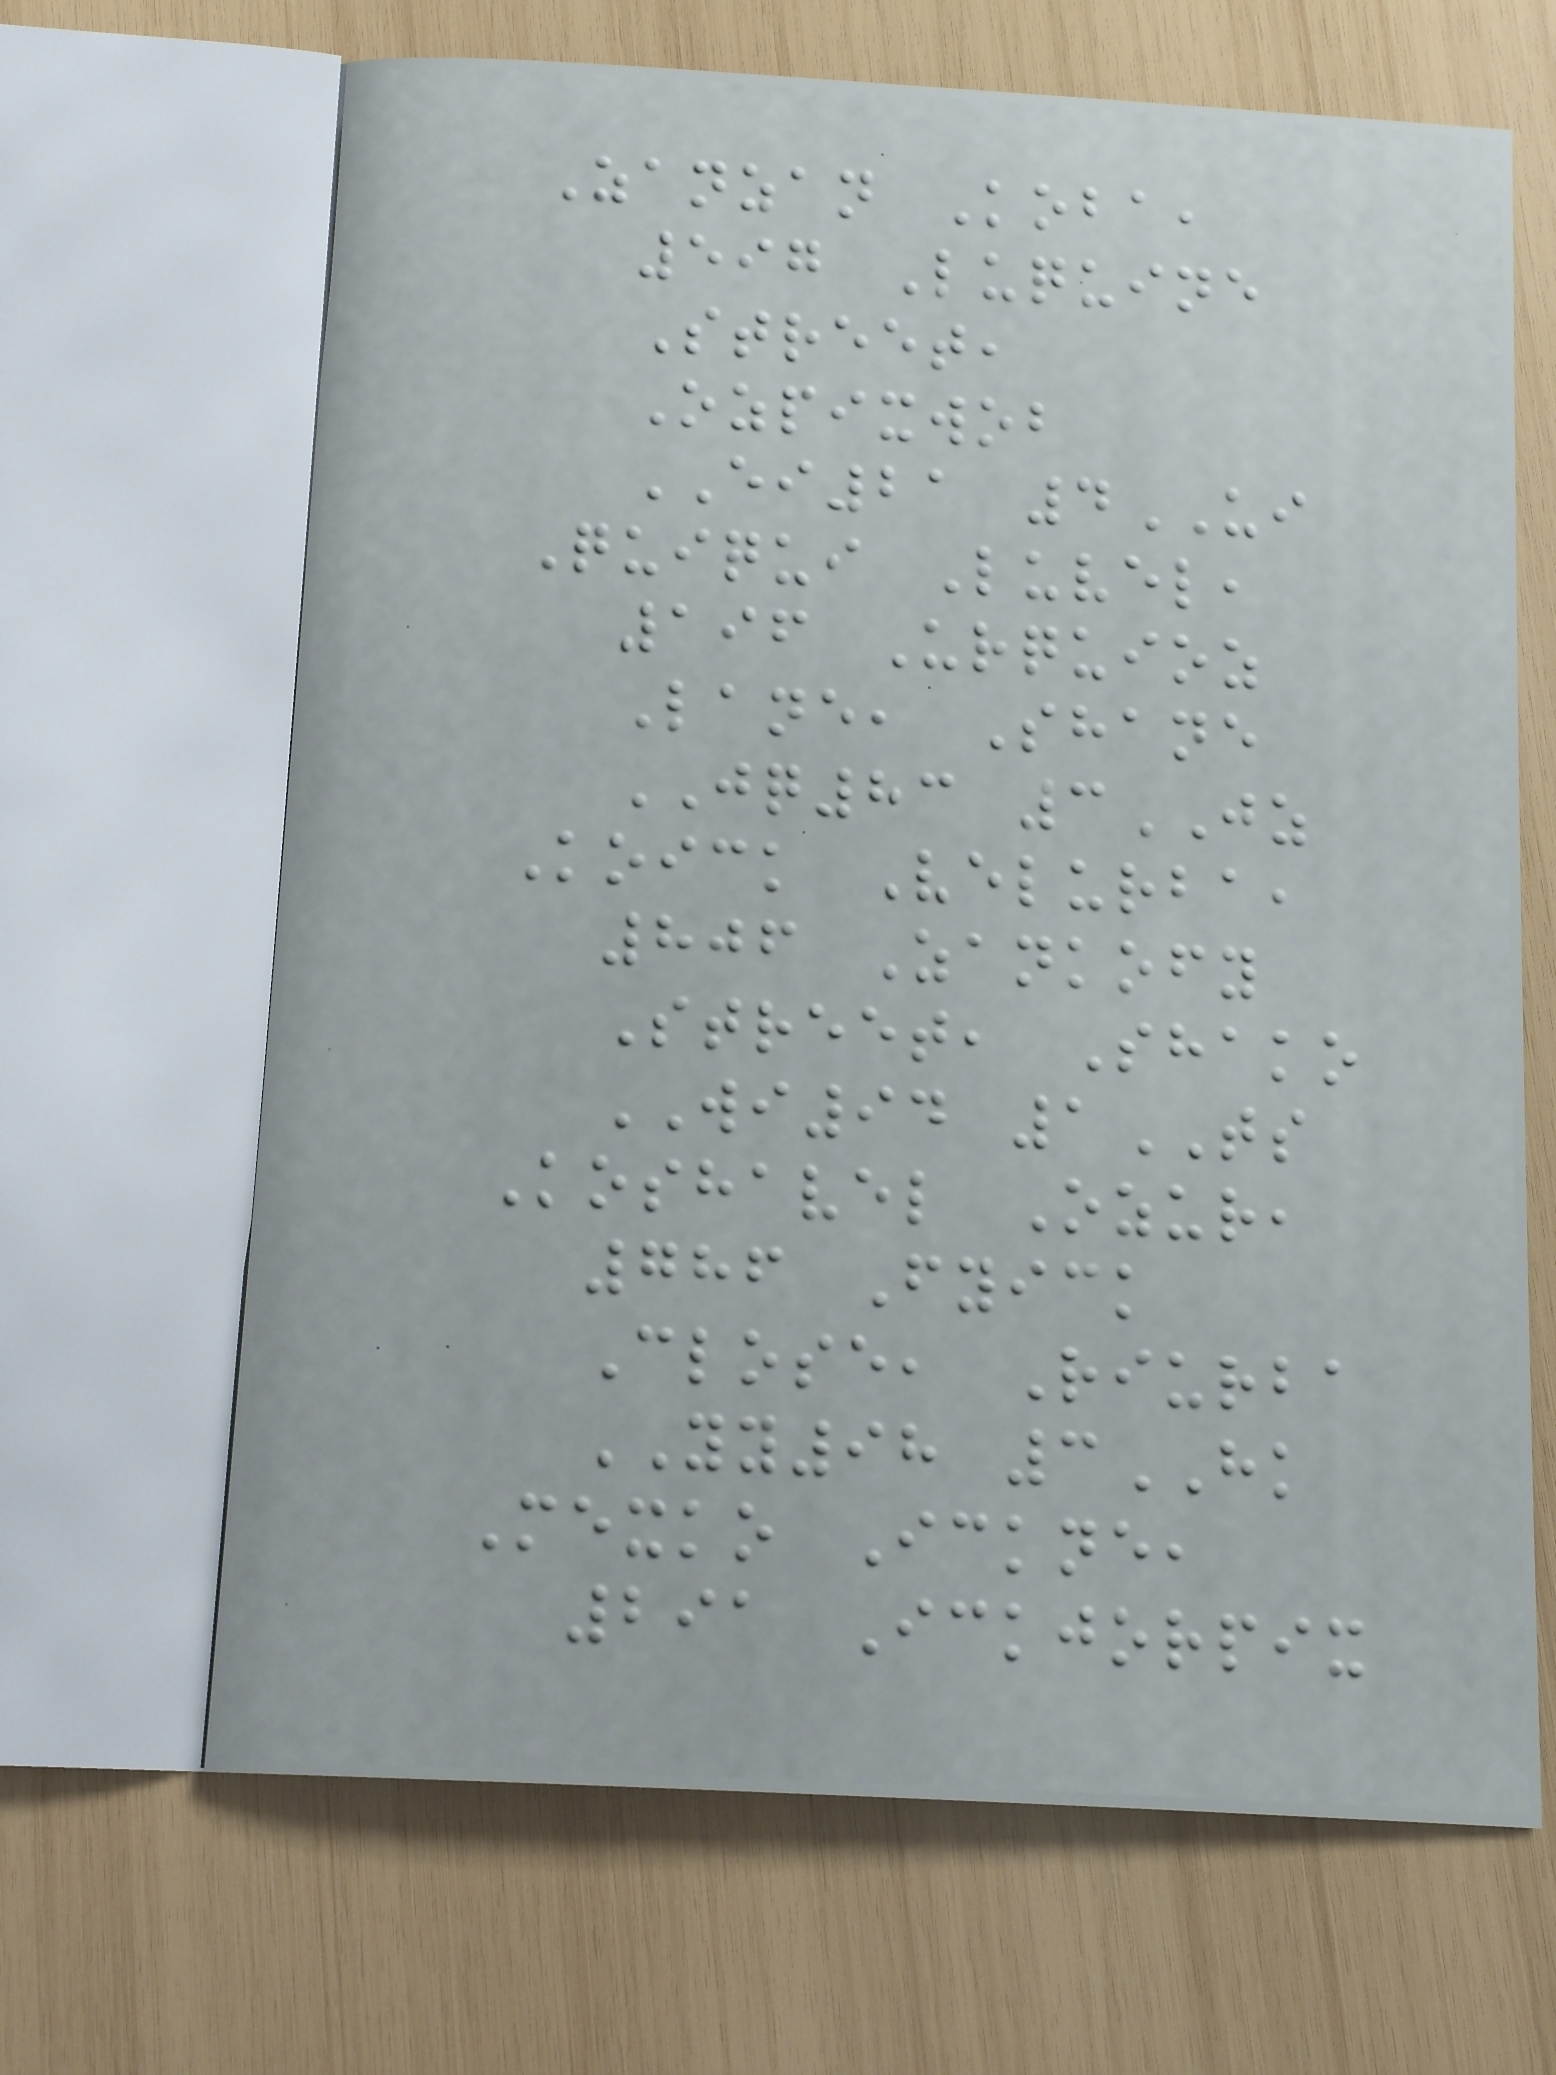Zanzan Koba,
597 Luquine
Street,
Ozpixwob
EI21 4UI
Quiqui Luvel,
196 Urquioz
Lane, Shane
JQ83 3JZ
Koick Velurba,
806 Zankofy
Street, Shako
WI94 1TS
Koshavel Ozur,
786 Fyick
Close, Riurba
YY98 3HK
Mexko Ickne,
291 Ickjorpix
